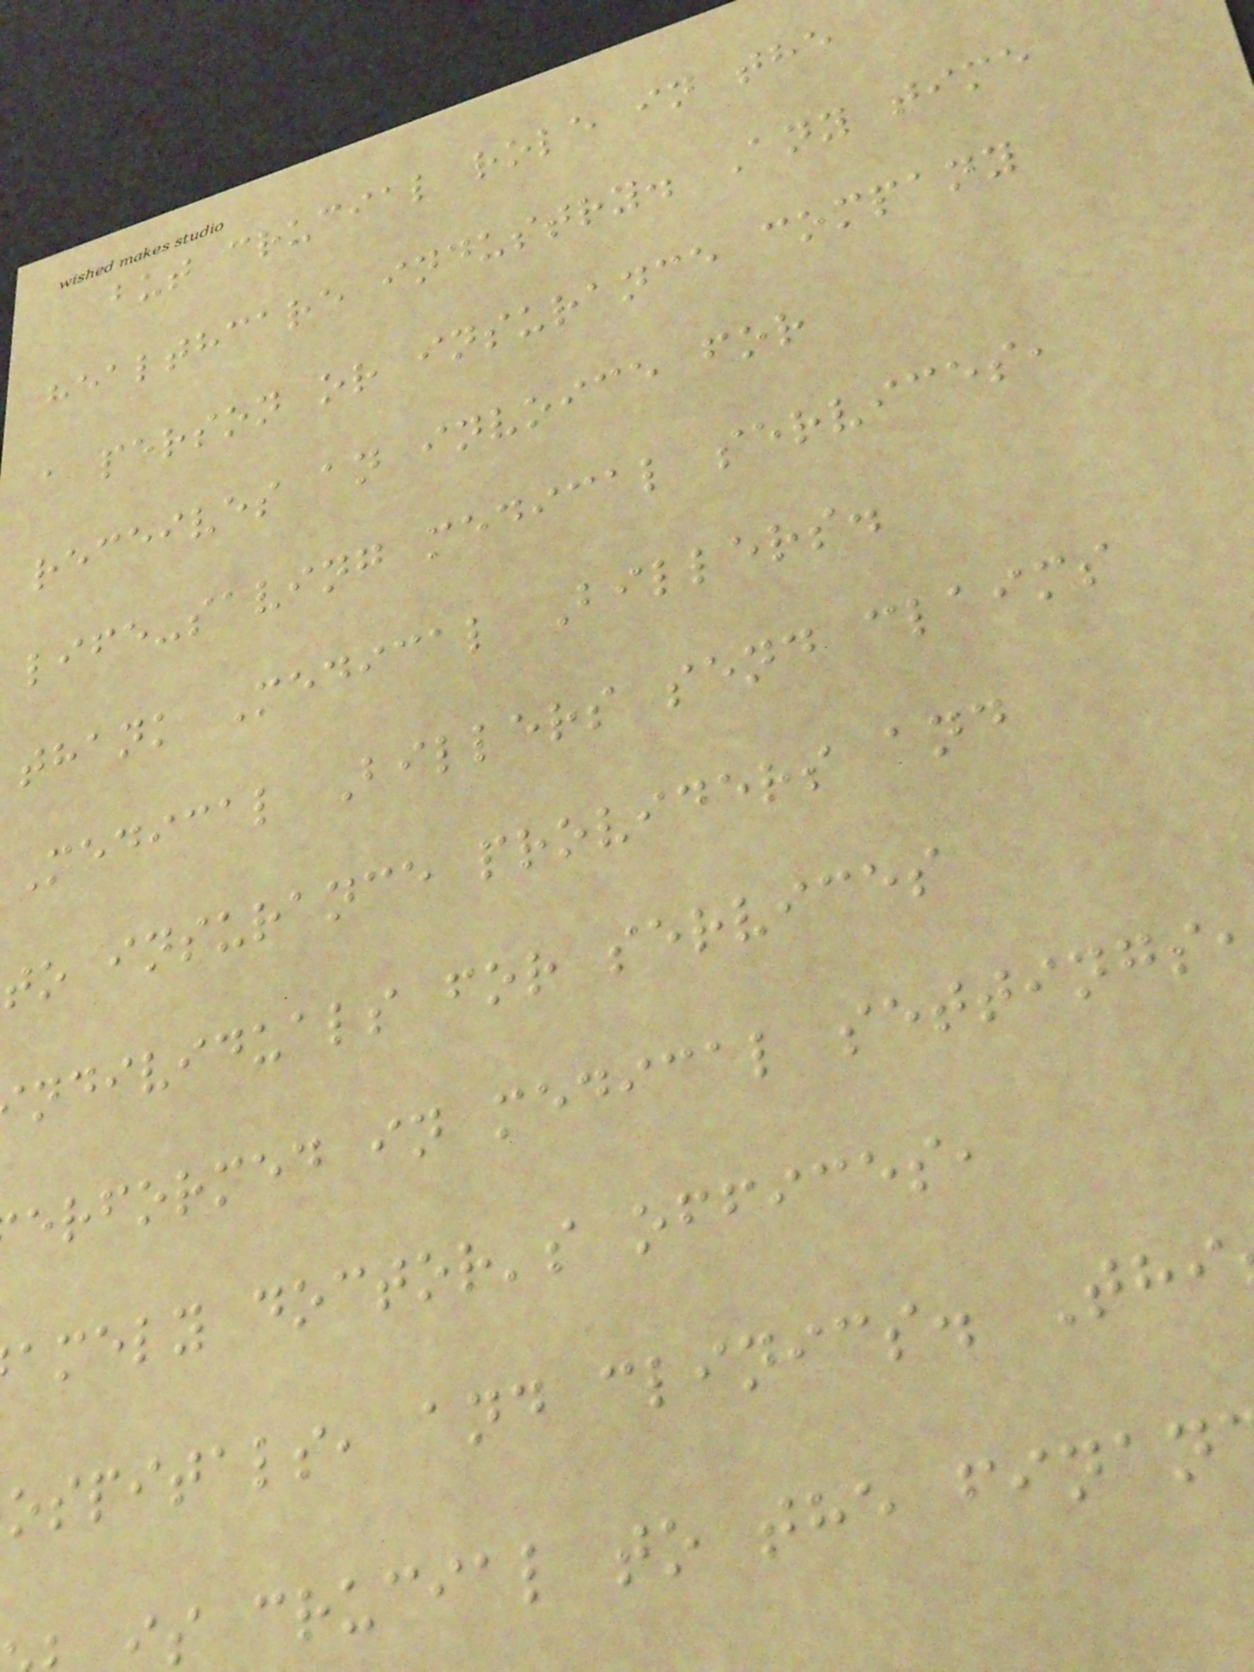but crucial role in the
healthcare industry. Any time
a person or insurance company
receives an invoice for
life-saving medical services,
thank Medical Billers.
Medical Billers send claims
to insurance providers and
ndividuals for services
erformed in medical settings
amely doctor's offices,
ospitals, and clinics. Thi
s crucial to the finan
